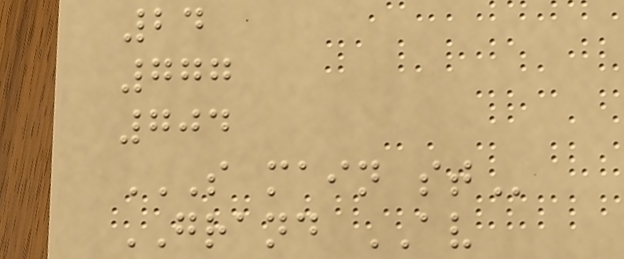24
777
704
S MAIN ST
GRAND AV
